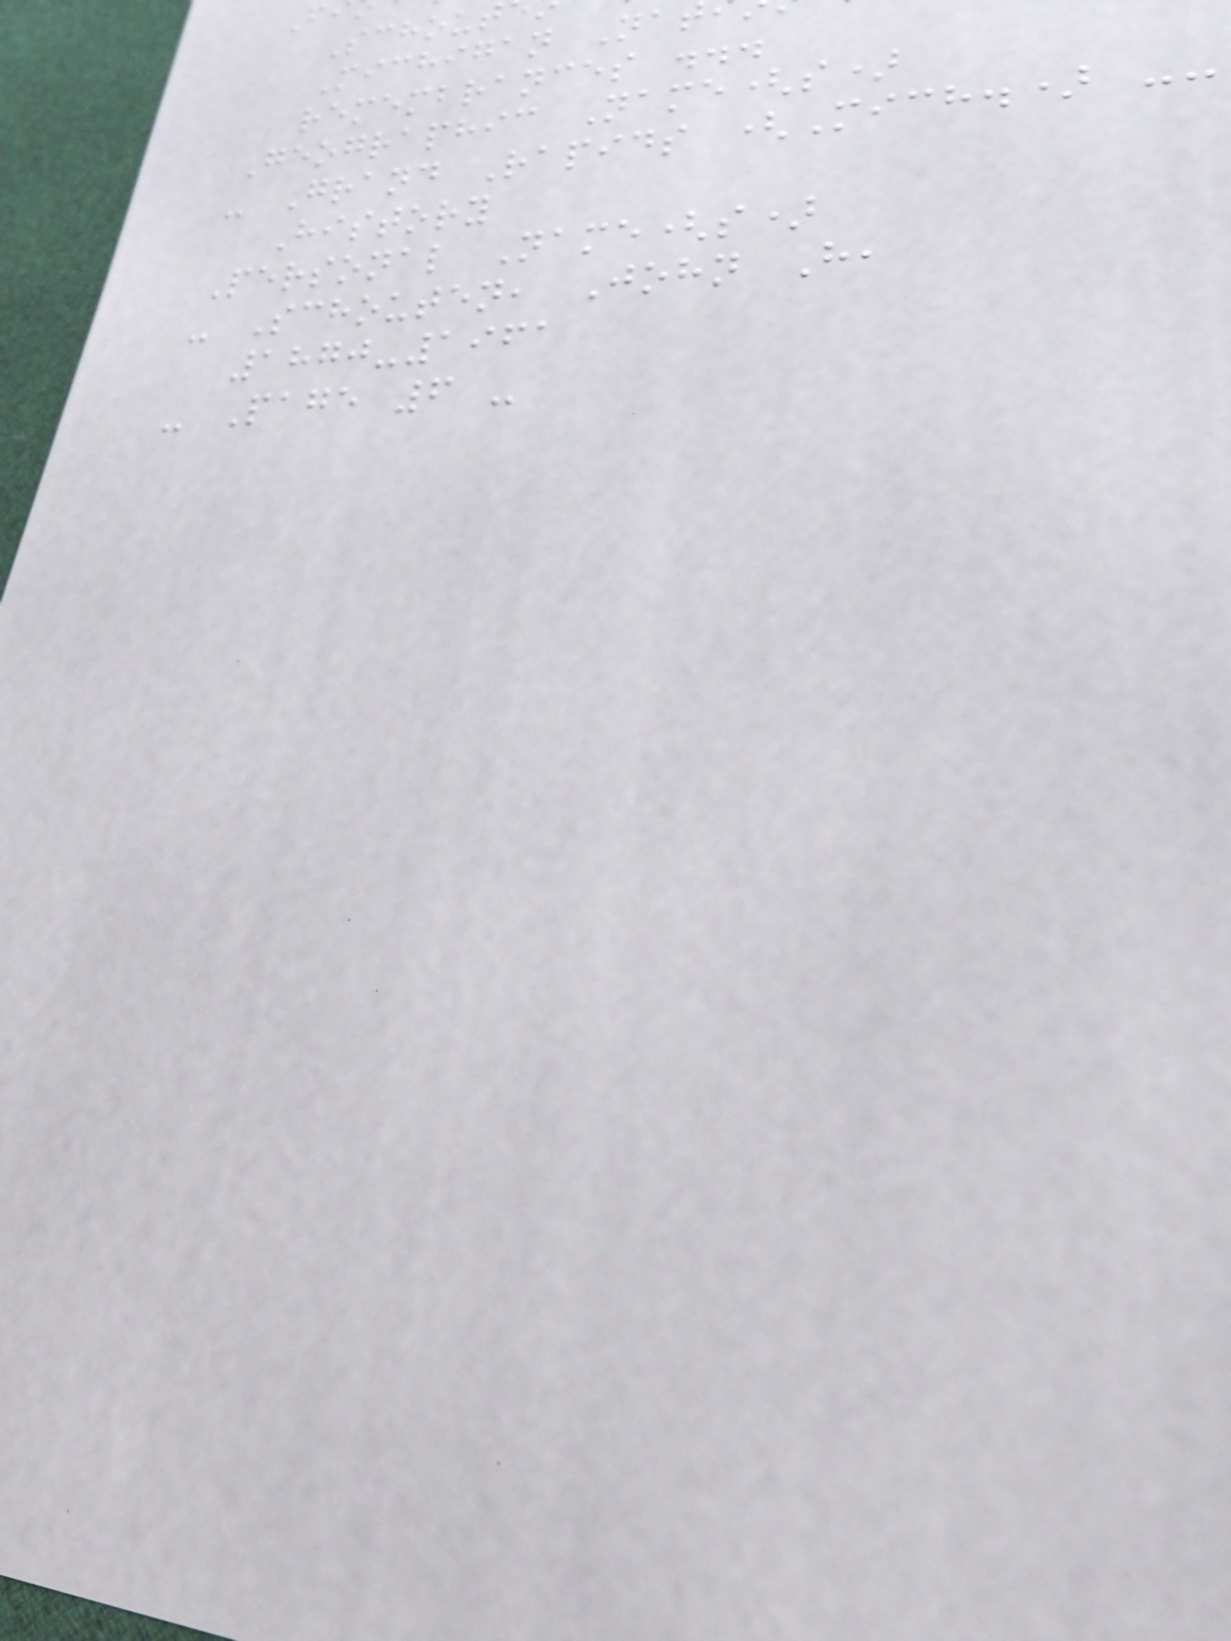Schout
Michigan Na
remembrances ...
Geographic Name(s)
- Grand Rapids (Mich.) --
History
Personal Name(s)
- Schouten, John H,
1870-1961
- Page 6 -
